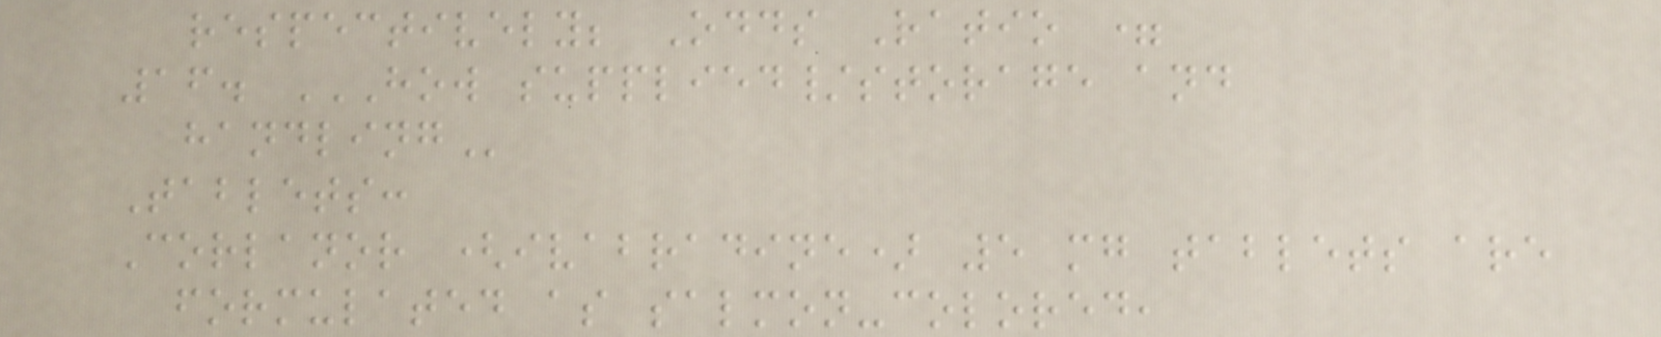respectively; Odds Ratio =
16. HOW SUPPLIED/STORAGE AND
HANDLING
Tablets:
Corlanor (ivabradine) 5 mg tablets are
formulated as salmon-colored,
